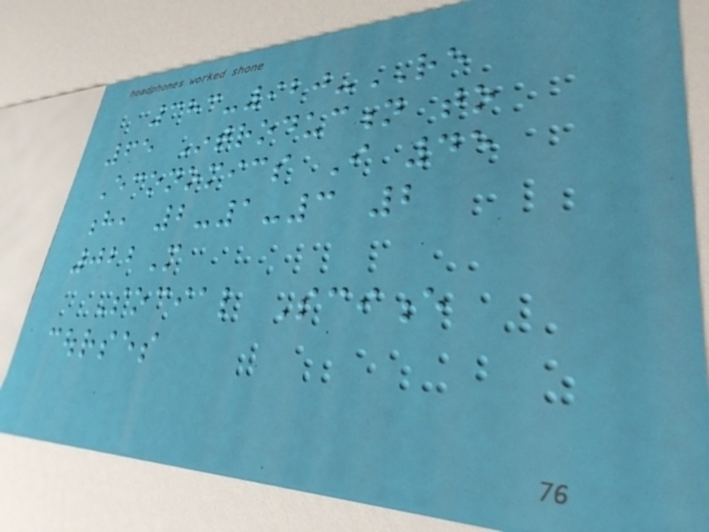383-920-RE
65 Introduction to
Economics I 45
h, 2-1-3 2
022M
Social Science
courses
